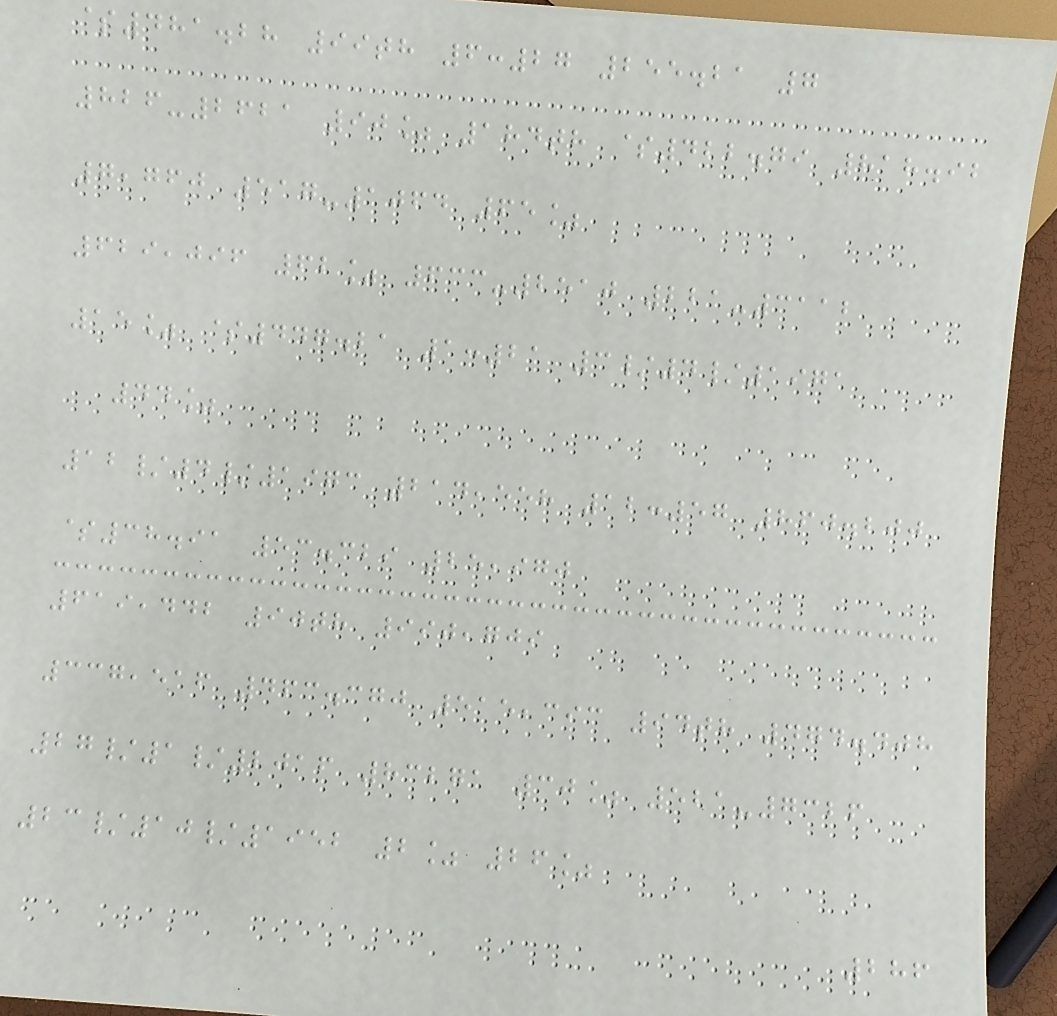$481.28 99th 6:27 255.21 7
826-2621 90% 184th $422.79 818.92
7,760 517-1064 65%
629,096 62% 633-2510 221-3112
15% $447.21 1:21 3/4/1971
44%
12/4/1973 214,558 12:57 860.200
$38.91 53.329 25,970
619,442 90th 990,709
337,516 463.370 515,393 94th 474.408
27/1/2016 83271 30% 521-7326
23/10/1952 2% 26%
286
